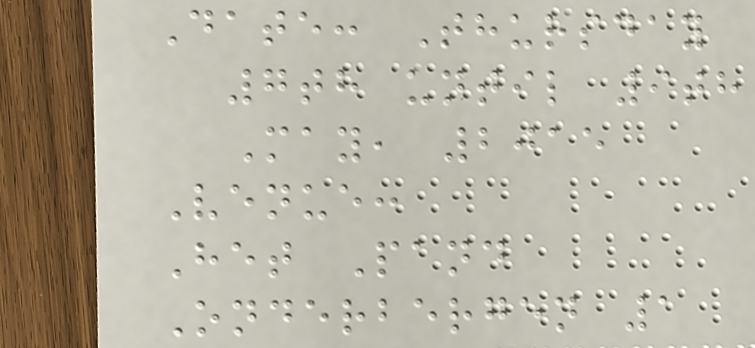Date: Thursday
7th until 9th
May, 2015
Venue:
Het Pand
Onderbergen 1
